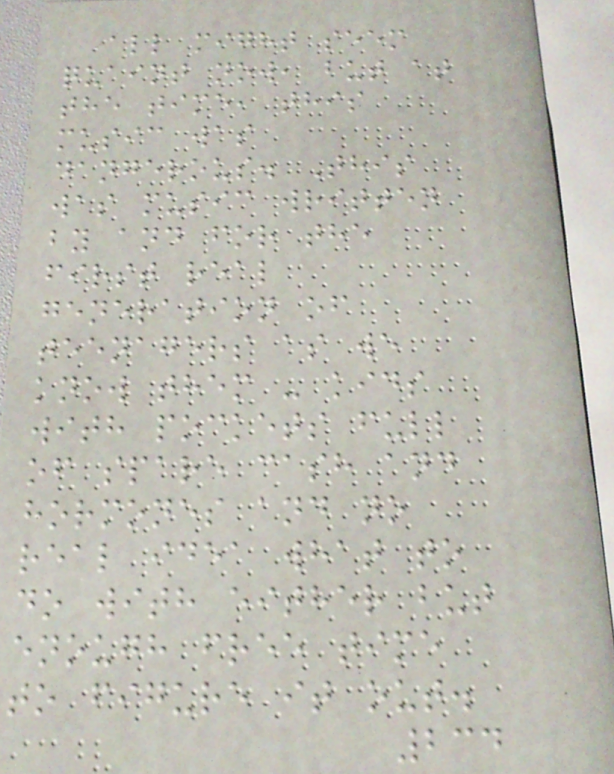all might seem
quaint now, but at
the time, this
music was
dangerous. This
was music written
by and for the
first real
generation of
teenagers as we
know them - kids
with pockets full
of spare cash and
hormones and no
real idea what to
do with either but
enough free time
to figure it out.
234
